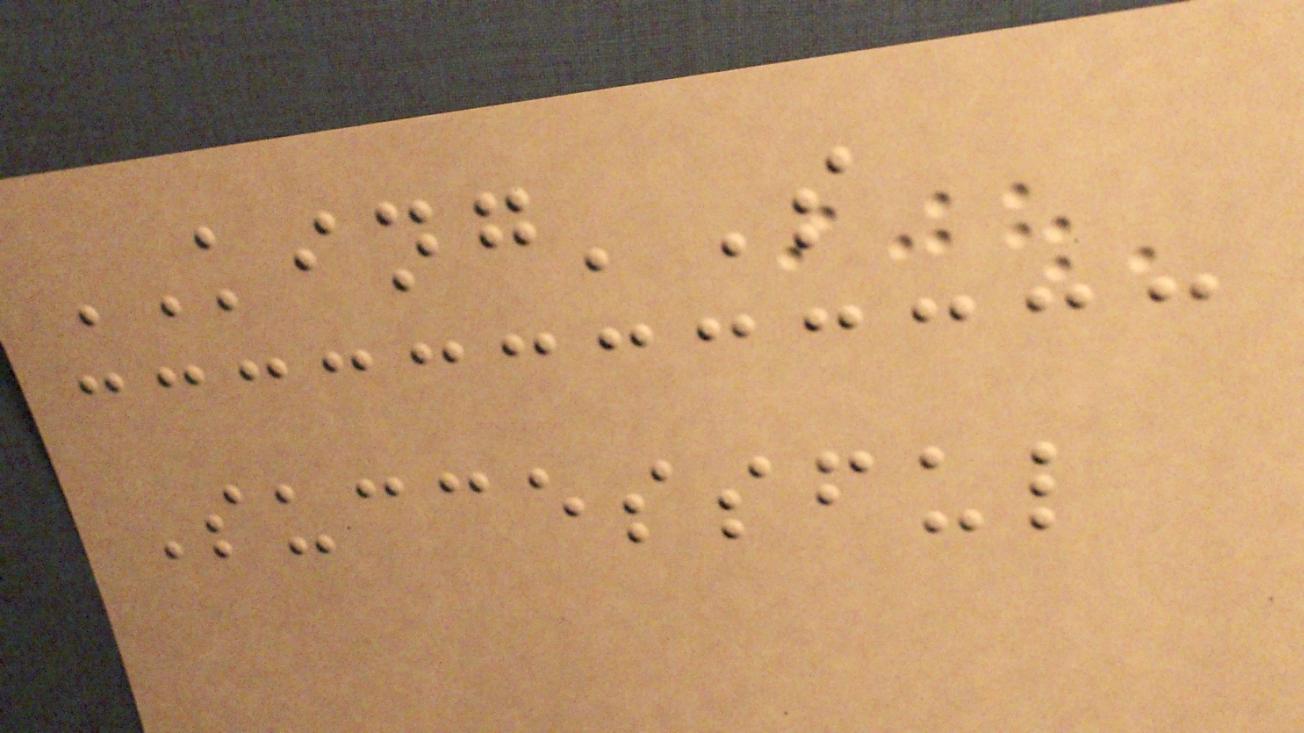KING'S
Successful
